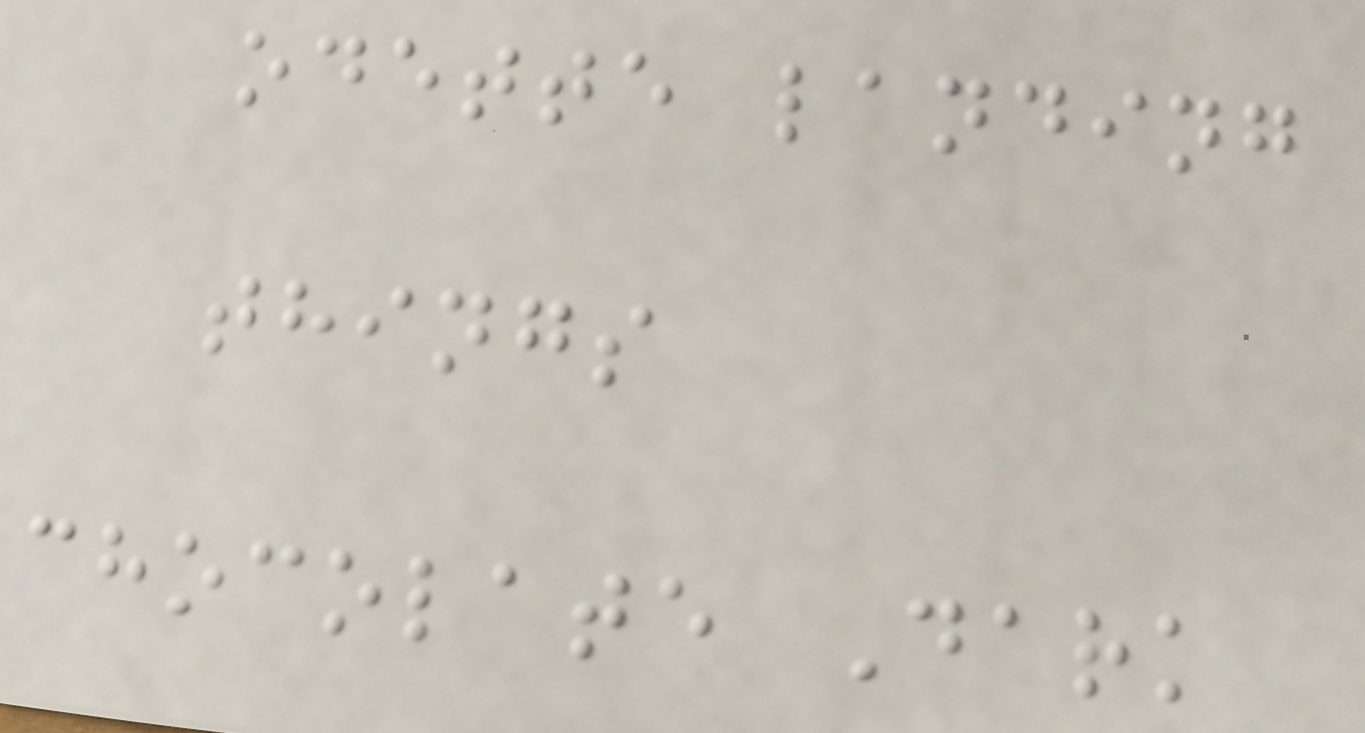odette landing
things
chocolate Dark
